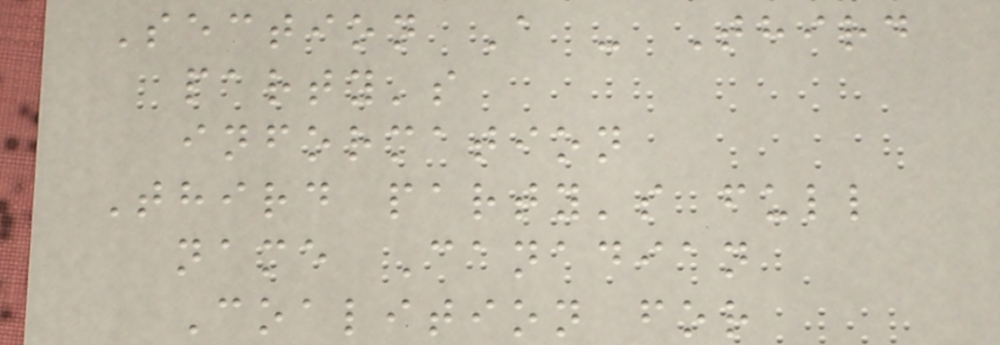Section A - Third
party's
information
Third party's full
name Canadian
Coalition for
